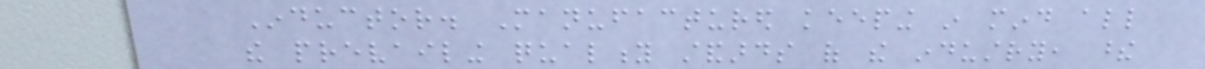Inductor. Manufactured keeping in mind all
the prevailing quality standards of the industry, these
